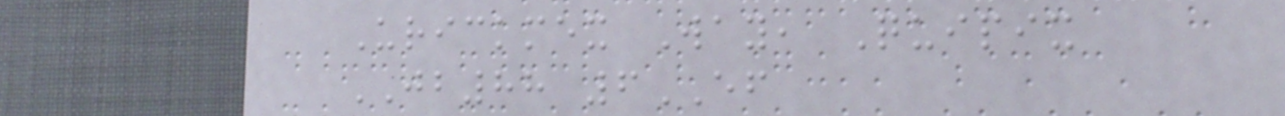Urickmex Way, Quipix
JB88 6EF
